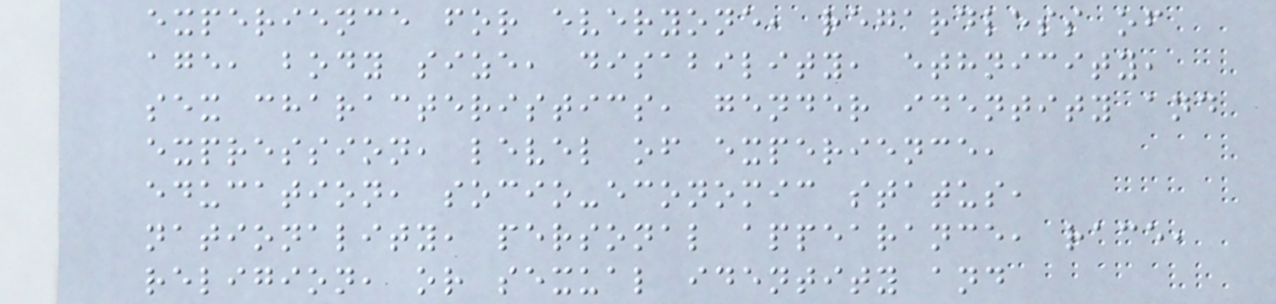experience for everyone, regardless of
age, body size, disability, ethnicity,
sex characteristics, gender identity and
expression, level of experience,
education, socio-economic status,
nationality, personal appearance, race,
religion, or sexual identity and
